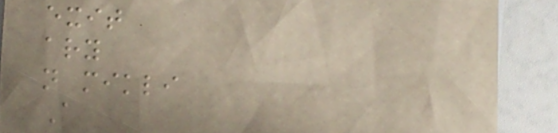exit
ary
n mikli
A
